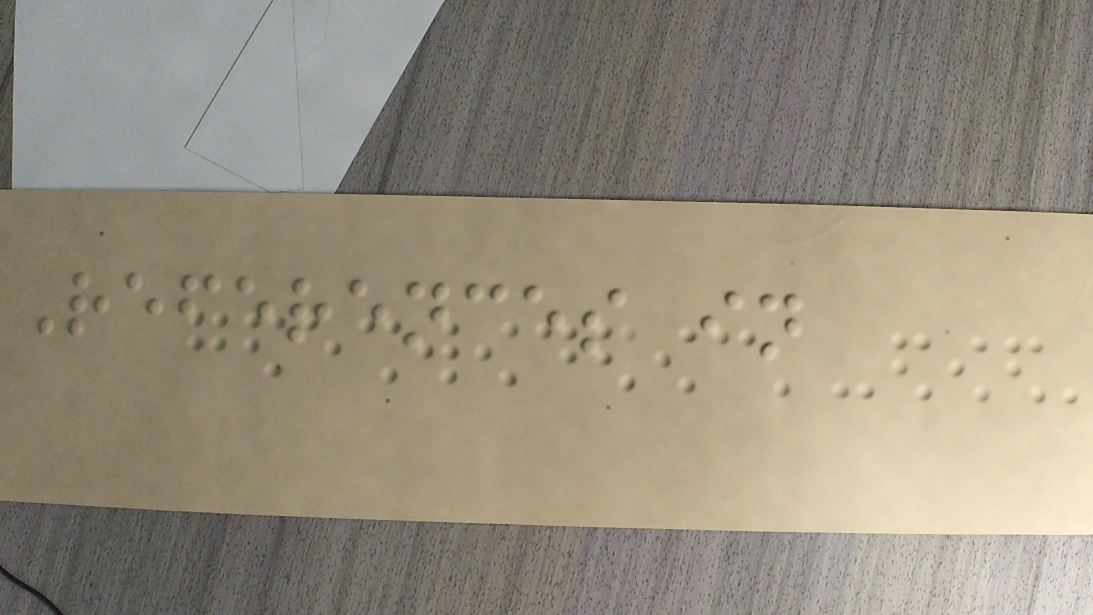References in
